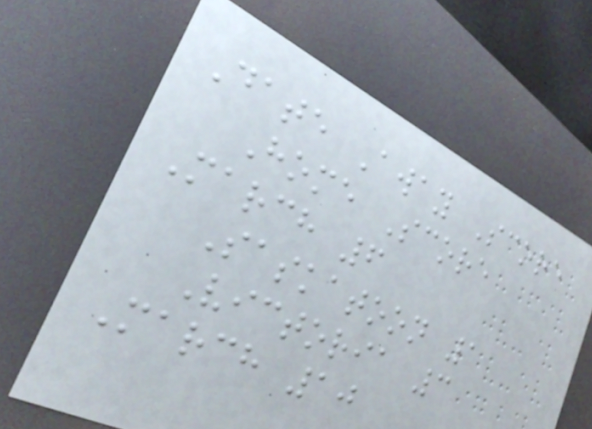Date Away Score
Home Score
March 6
Saskatoon 1
Victoria 3
March 10
